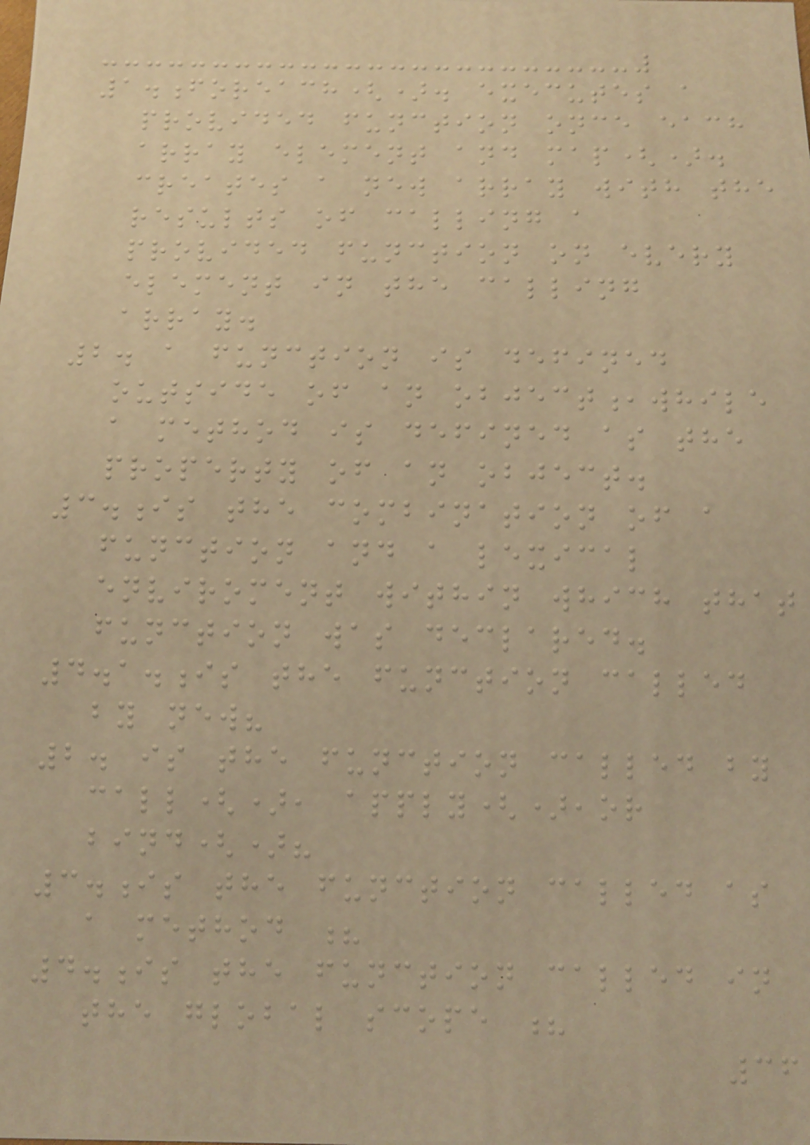1.foreach(). executes a
provided function once each
array element and map().
creates a new array with the
results of calling a
provided function on every
element in the calling
array.
2. a function is defined
outside of an object,while
a method is defined as the
property of an object.
3.is the combination of a
function and a lexical
enviroment within which that
function was declared.
4.1.is the function called
by new?
2. is the function called by
call(), apply(),or
bind()?
3.is the function called as
a method ?
4.is the function called in
the global scope ?
36
